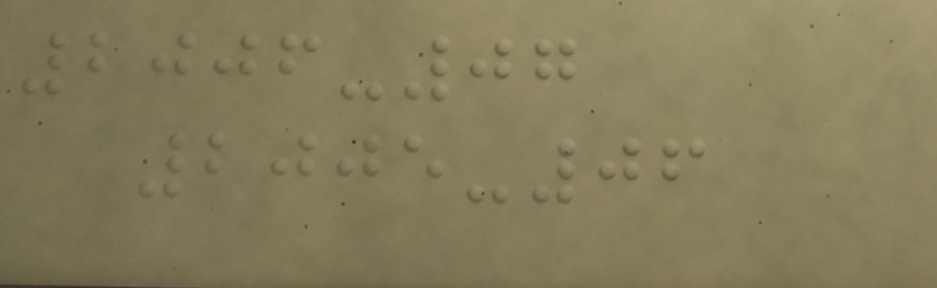2006-07
2005-06
